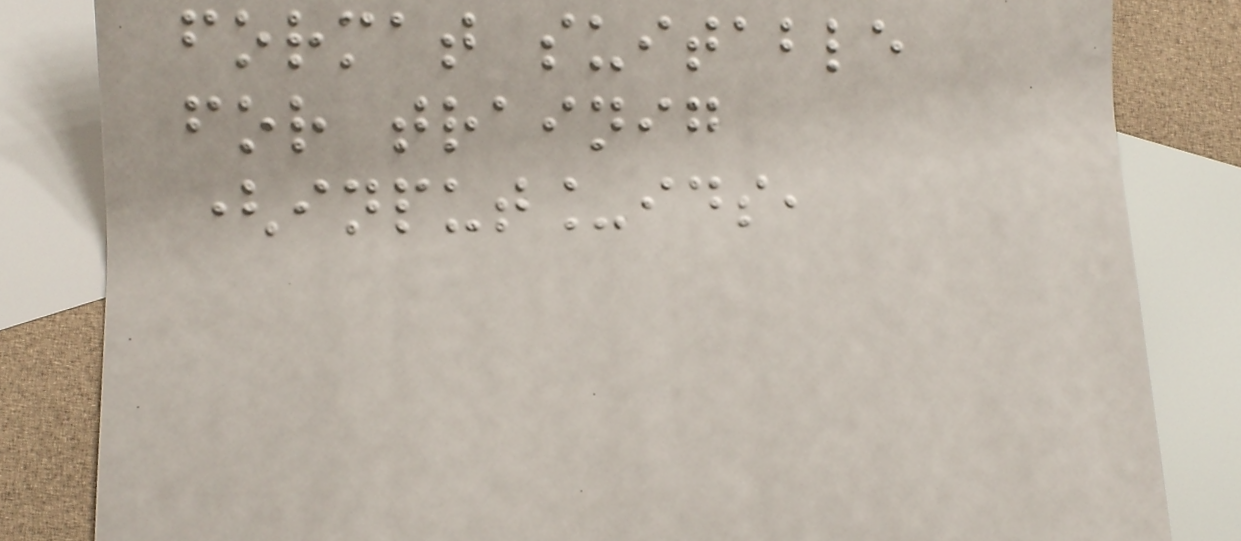format suitable
for trainig
(input_ids,
